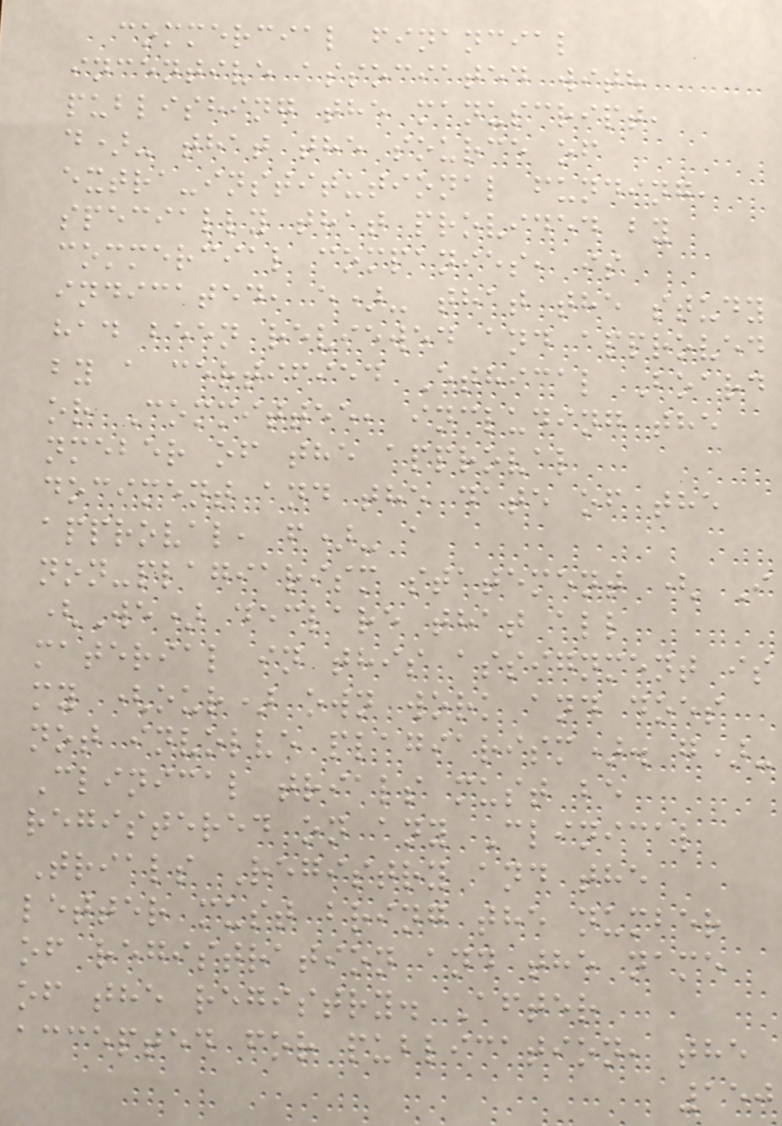commercial financial
incentive associated with
publishing the manuscript,
d)- that the source of
extra-institutional funding,
specially that provided by
commercial companies, is
indicated, e)- that the study
had been reviewed and approved
by a certified Ethical Board
or Committee, including the
nmeber of the approval
dociment and the date of the
approval, f)- a
non-plagiarism statement ( I
(We) declare that all
material in this assignment is
my (our) own work and does
not involve plagiarism). g)-
Clinical trials must be
registered on any Clinical
Trials Registry and the
letter must bring the number
of registration and the name
of the registry. After
accepted for publication, the
150
